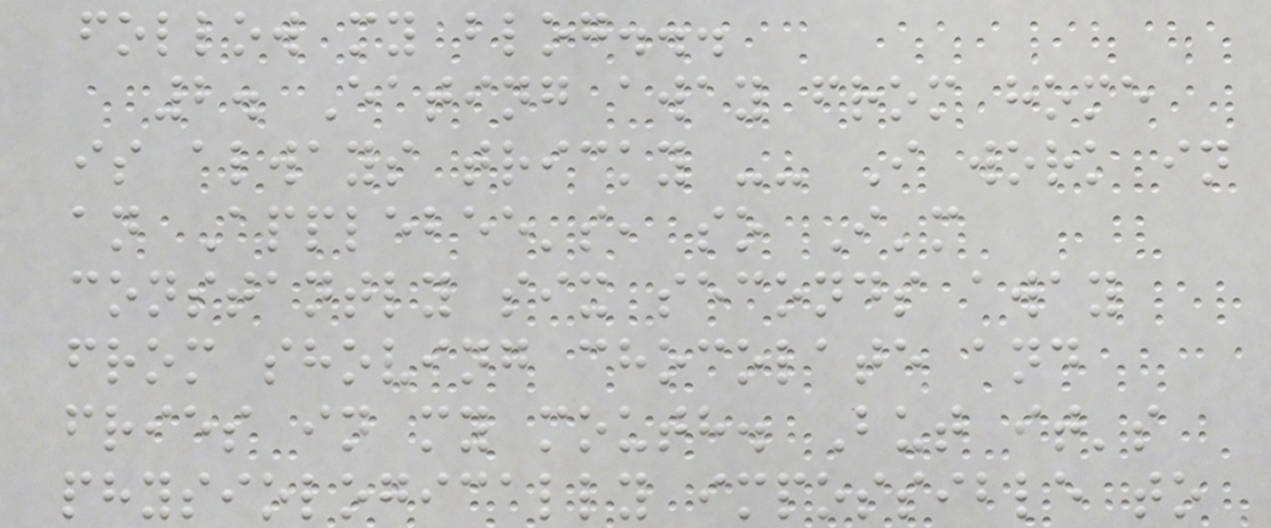follow my blog...
2. Eating away from home
is always tricky -- I work in
an Applebee's, so I'm
constantly six seconds away
from shoving chocolate and
fries in my mouth. But it's
physiologically impossible to
